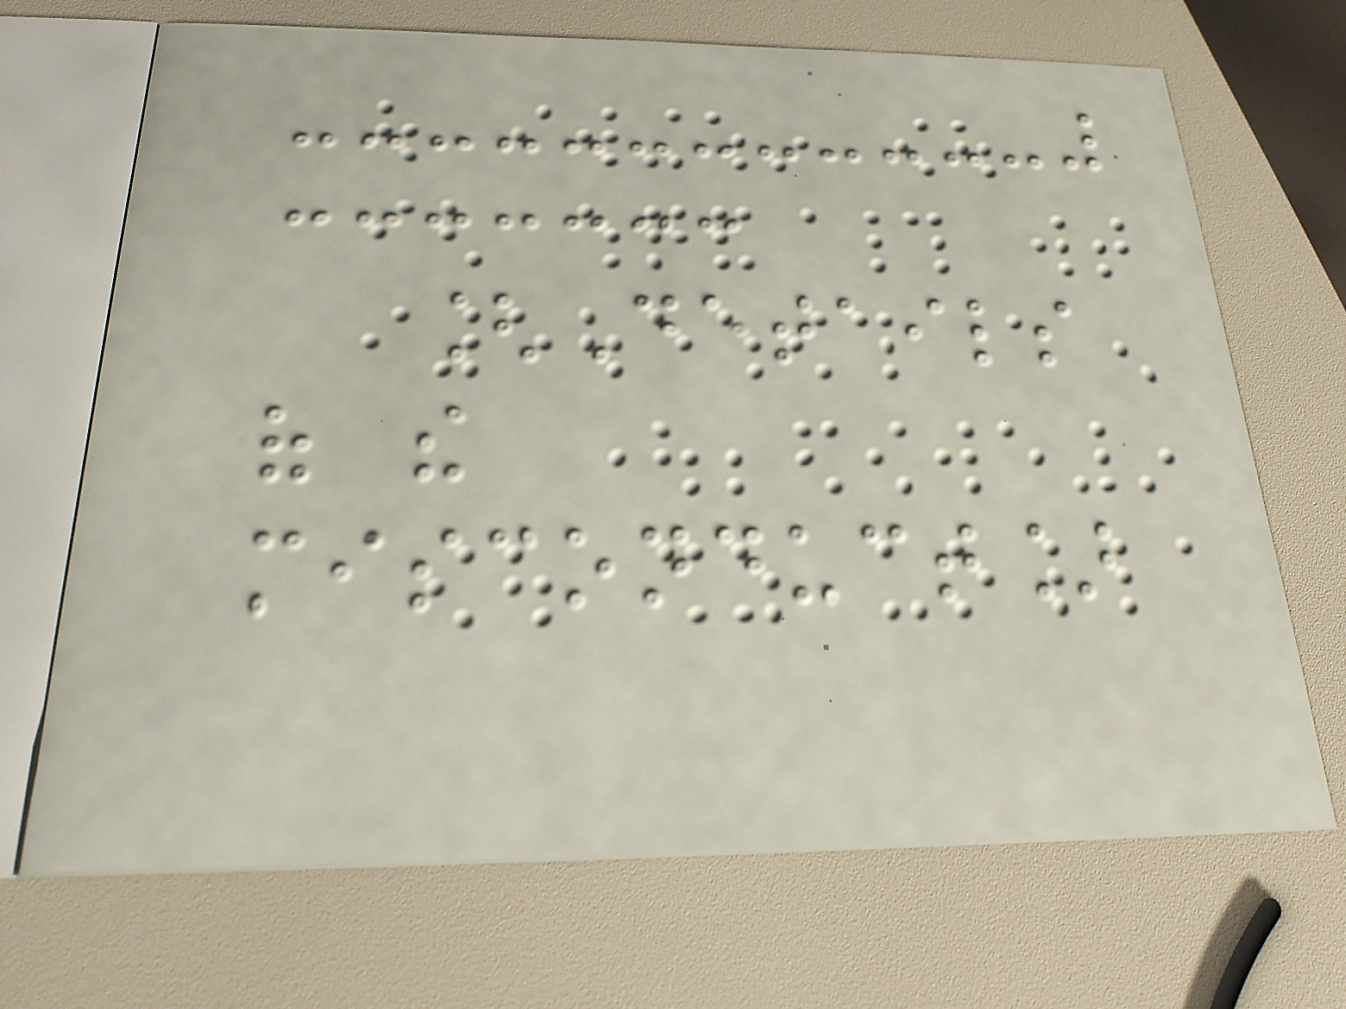[Details
of the
misconduct]
